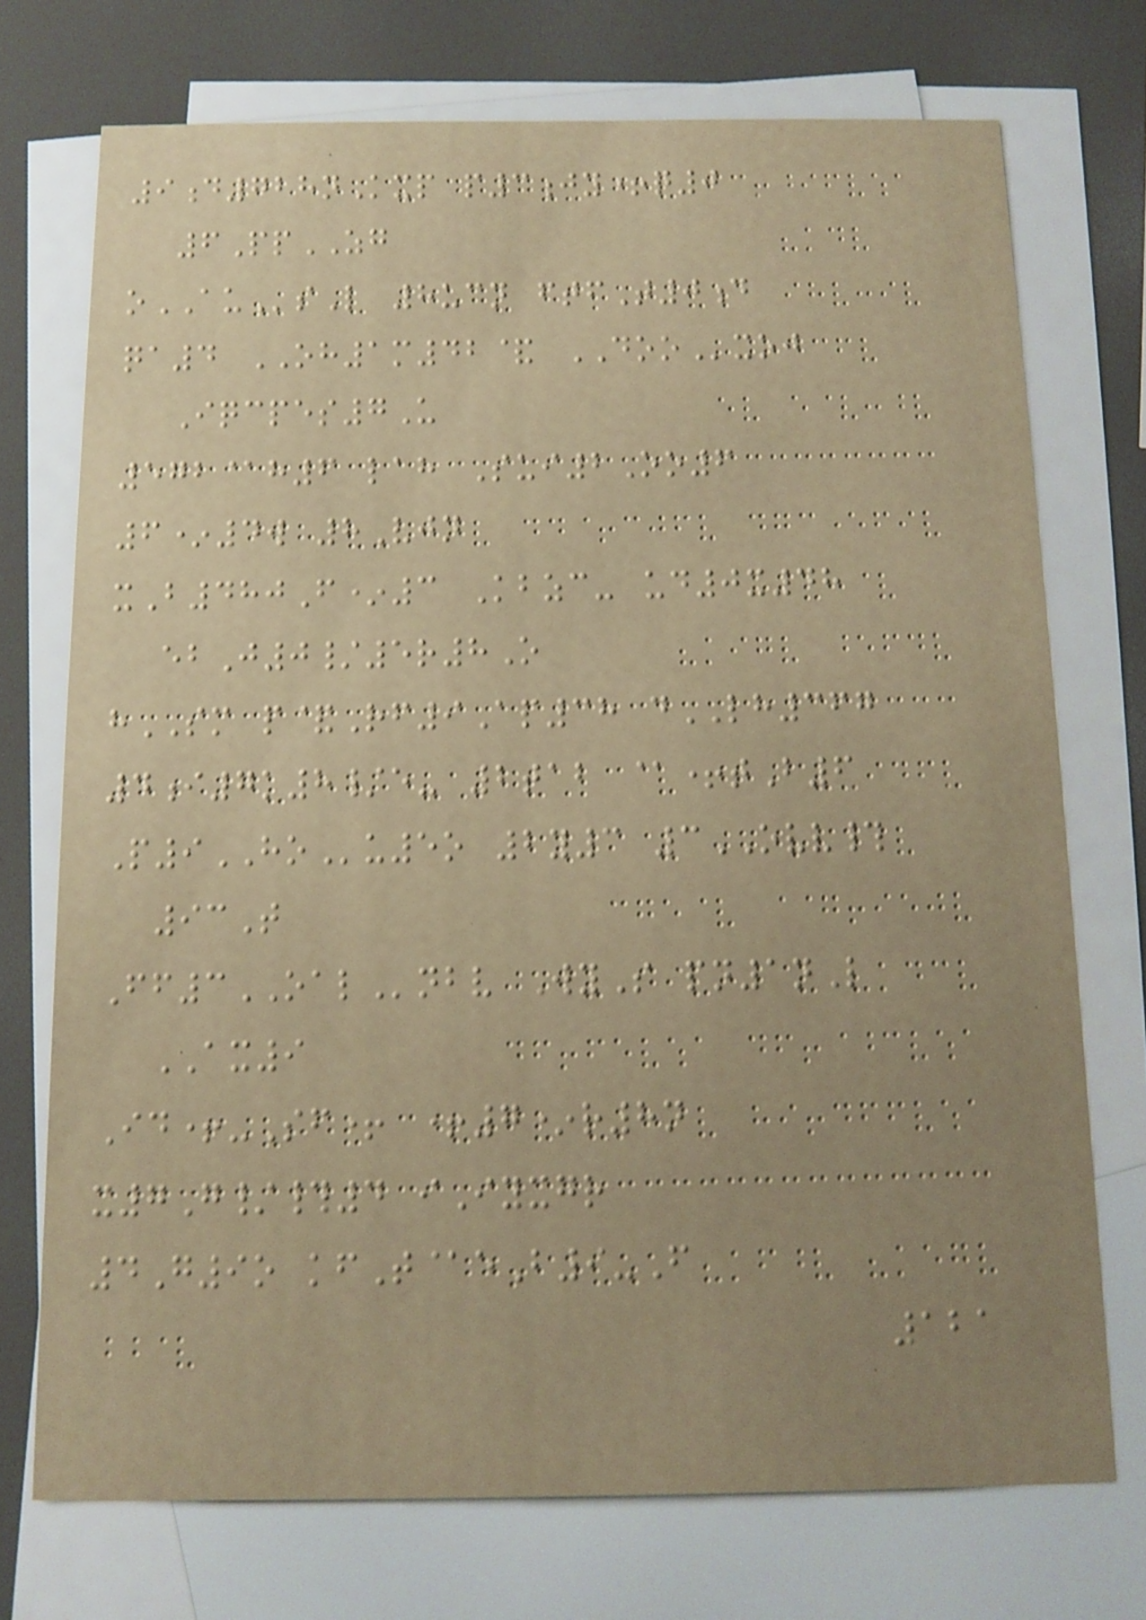9d728nKxp p3jy+q0
6PpZG
oAUsL 8ucn ftfT0d
qa4 OH1m42& DOOxoj
Iqcpes7U
572@h6 lah Sui2Oo6
6*4w 8Vjn
xB480F*3 Kbzc- ud0x48
ebJ0/5r8O
hSM p&Rf9Ap38 dLH367
4i7k8/e- 2tab @+tB6
P9HOu5o 2y3 3OVV#
93T
Ff3OALnbv WyS pn1nL
AX9
Id+-Sf+ +7*r8n
x7G/#4 iIyxgr
4G9o kfT@eB9-F
121
